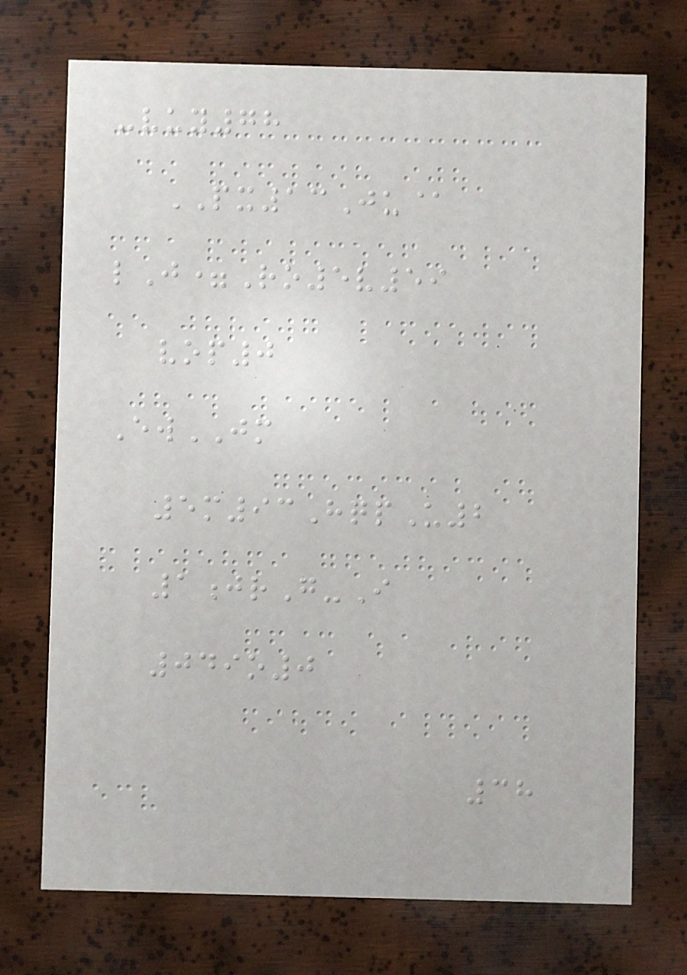-vuy78
PX13Ju@
lJ=Ro5v59
vop0
EwJM
5m93HqpU2
1jrG-I
049o0
38
